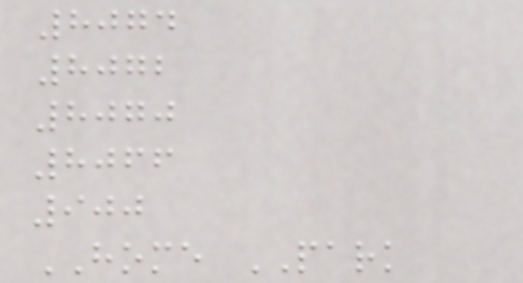8074
8072
8070
8066
900
HOME PARK
